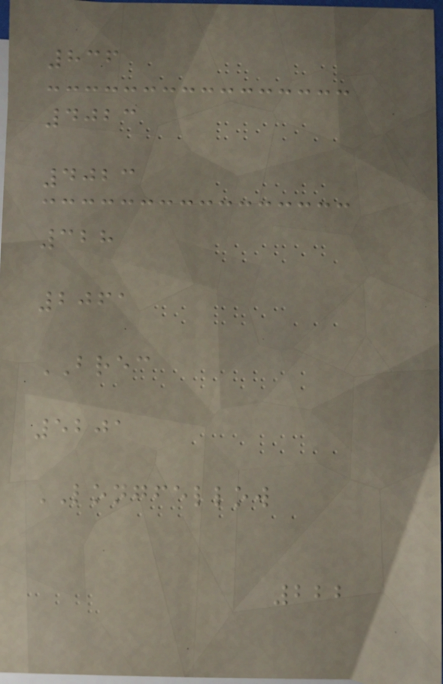836
4023
4023
328
2061
BREC
5201
LONGFELLOW
222
